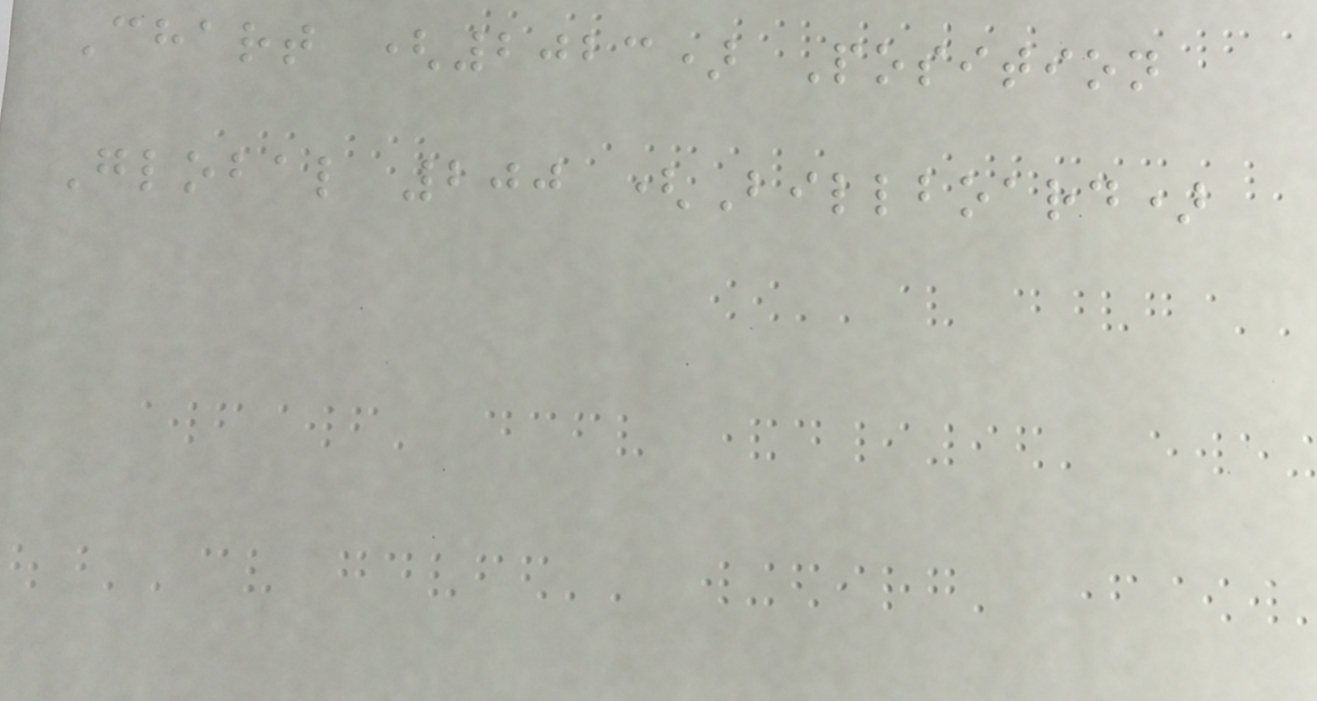Chart (2023) Position
Global 200 (Billboard)
